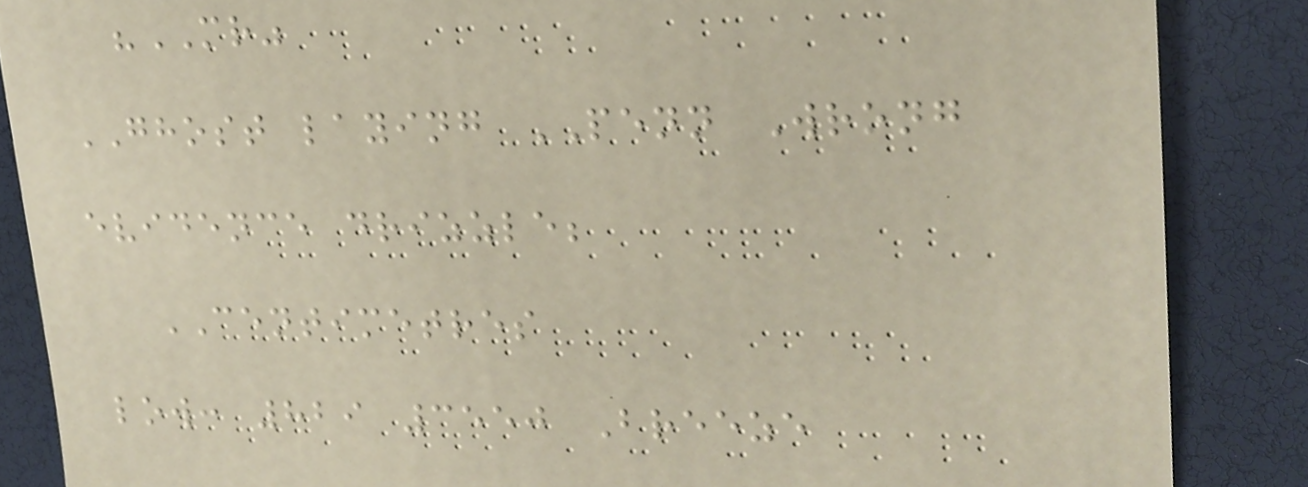"MR"
GHOST laying PENN Wrong
evidence drizzle;
CENTIMETRES
low: 829 3550 Breeze
